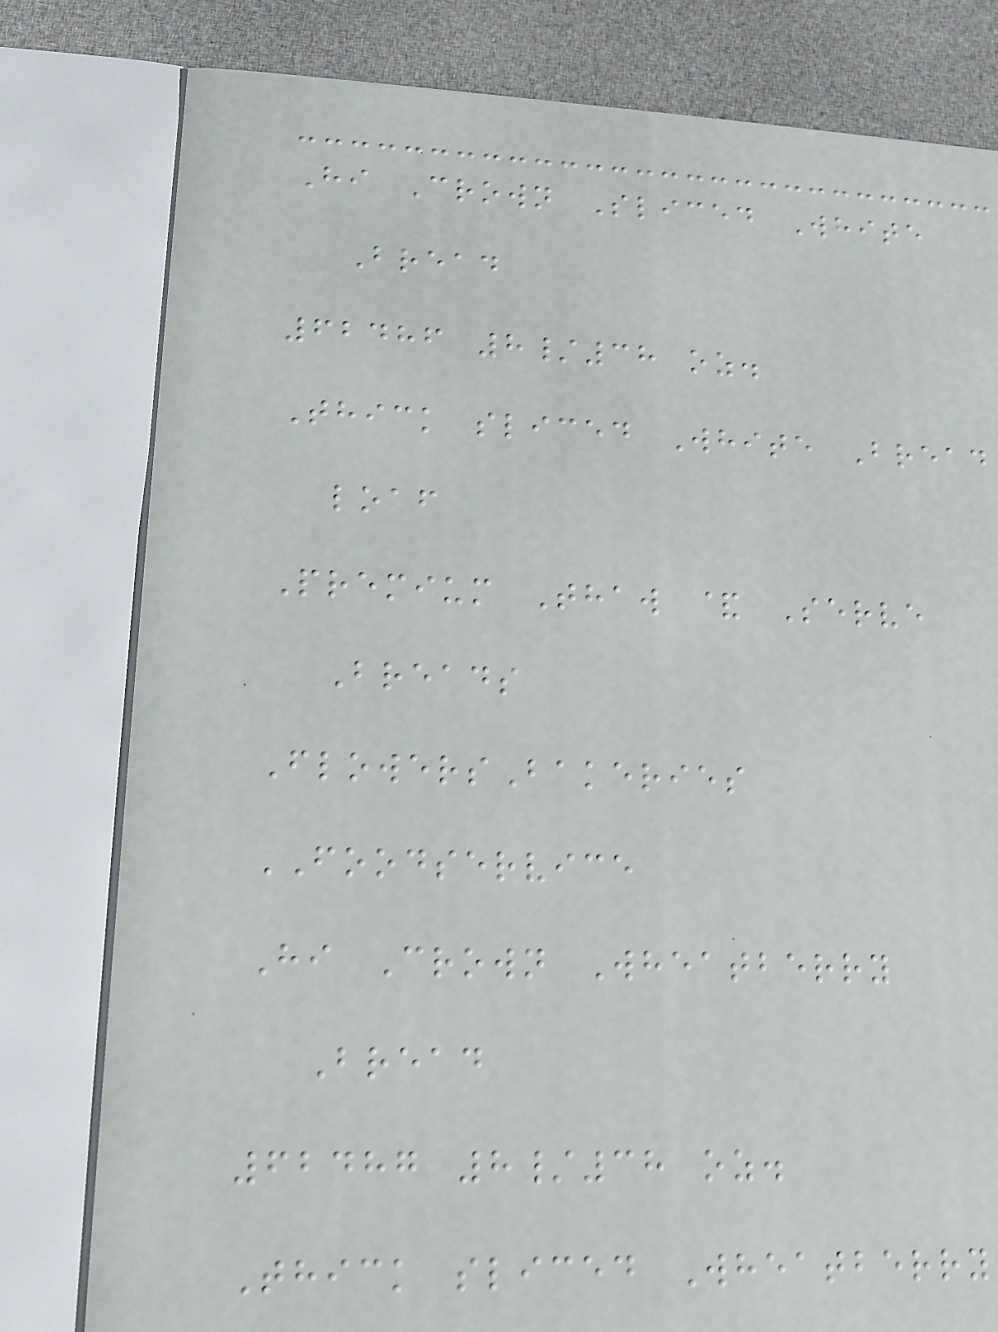Hi Crown Sliced White
Bread
62486 8/38 oz.
Thick sliced White Bread
loaf
Premium Thaw & Serve
Breads
FlowersBakeries
FOODSERVICE
Hi Crown Wheatberry
Bread
62487 8/38 oz.
Thick sliced Wheatberry
